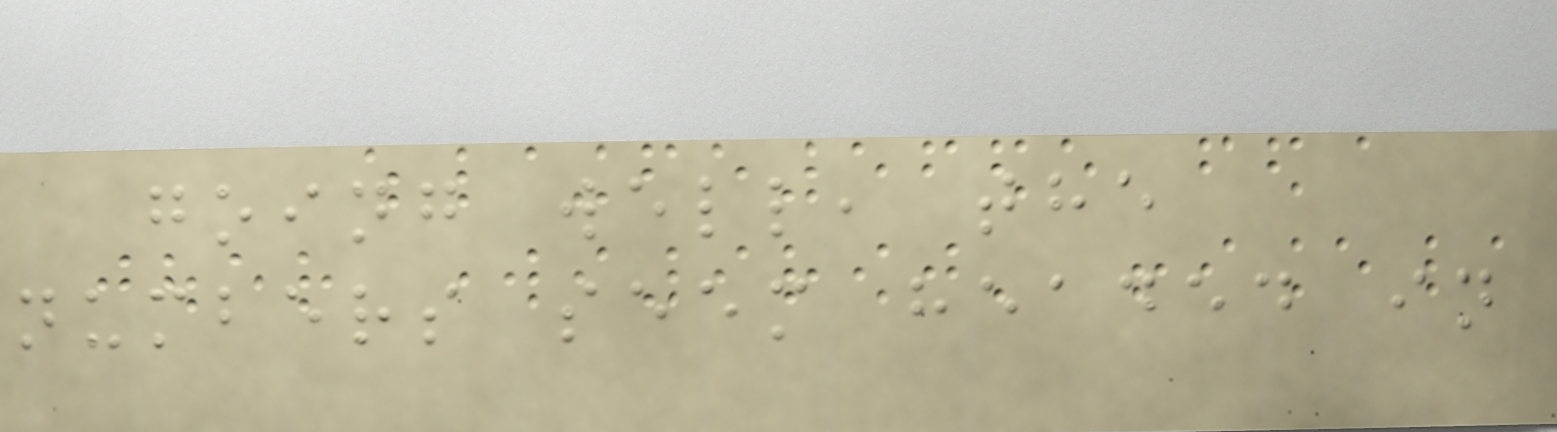going well, the
numbers seem headed in
